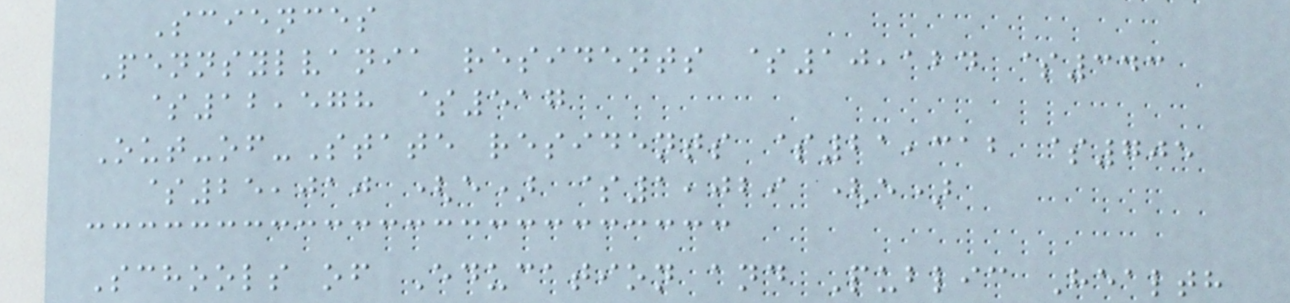Sciences
Pennsylvania residents $10,124 $343
$12,578 $517
Out-of-State residents $21,312 $705
$25,010 (e) $1,029 (e)
Schools of Education and Public Health
